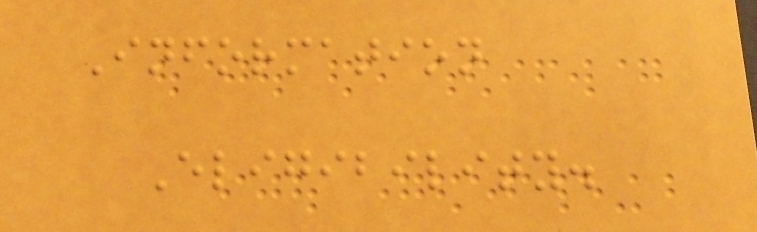Information
Eligibility.
